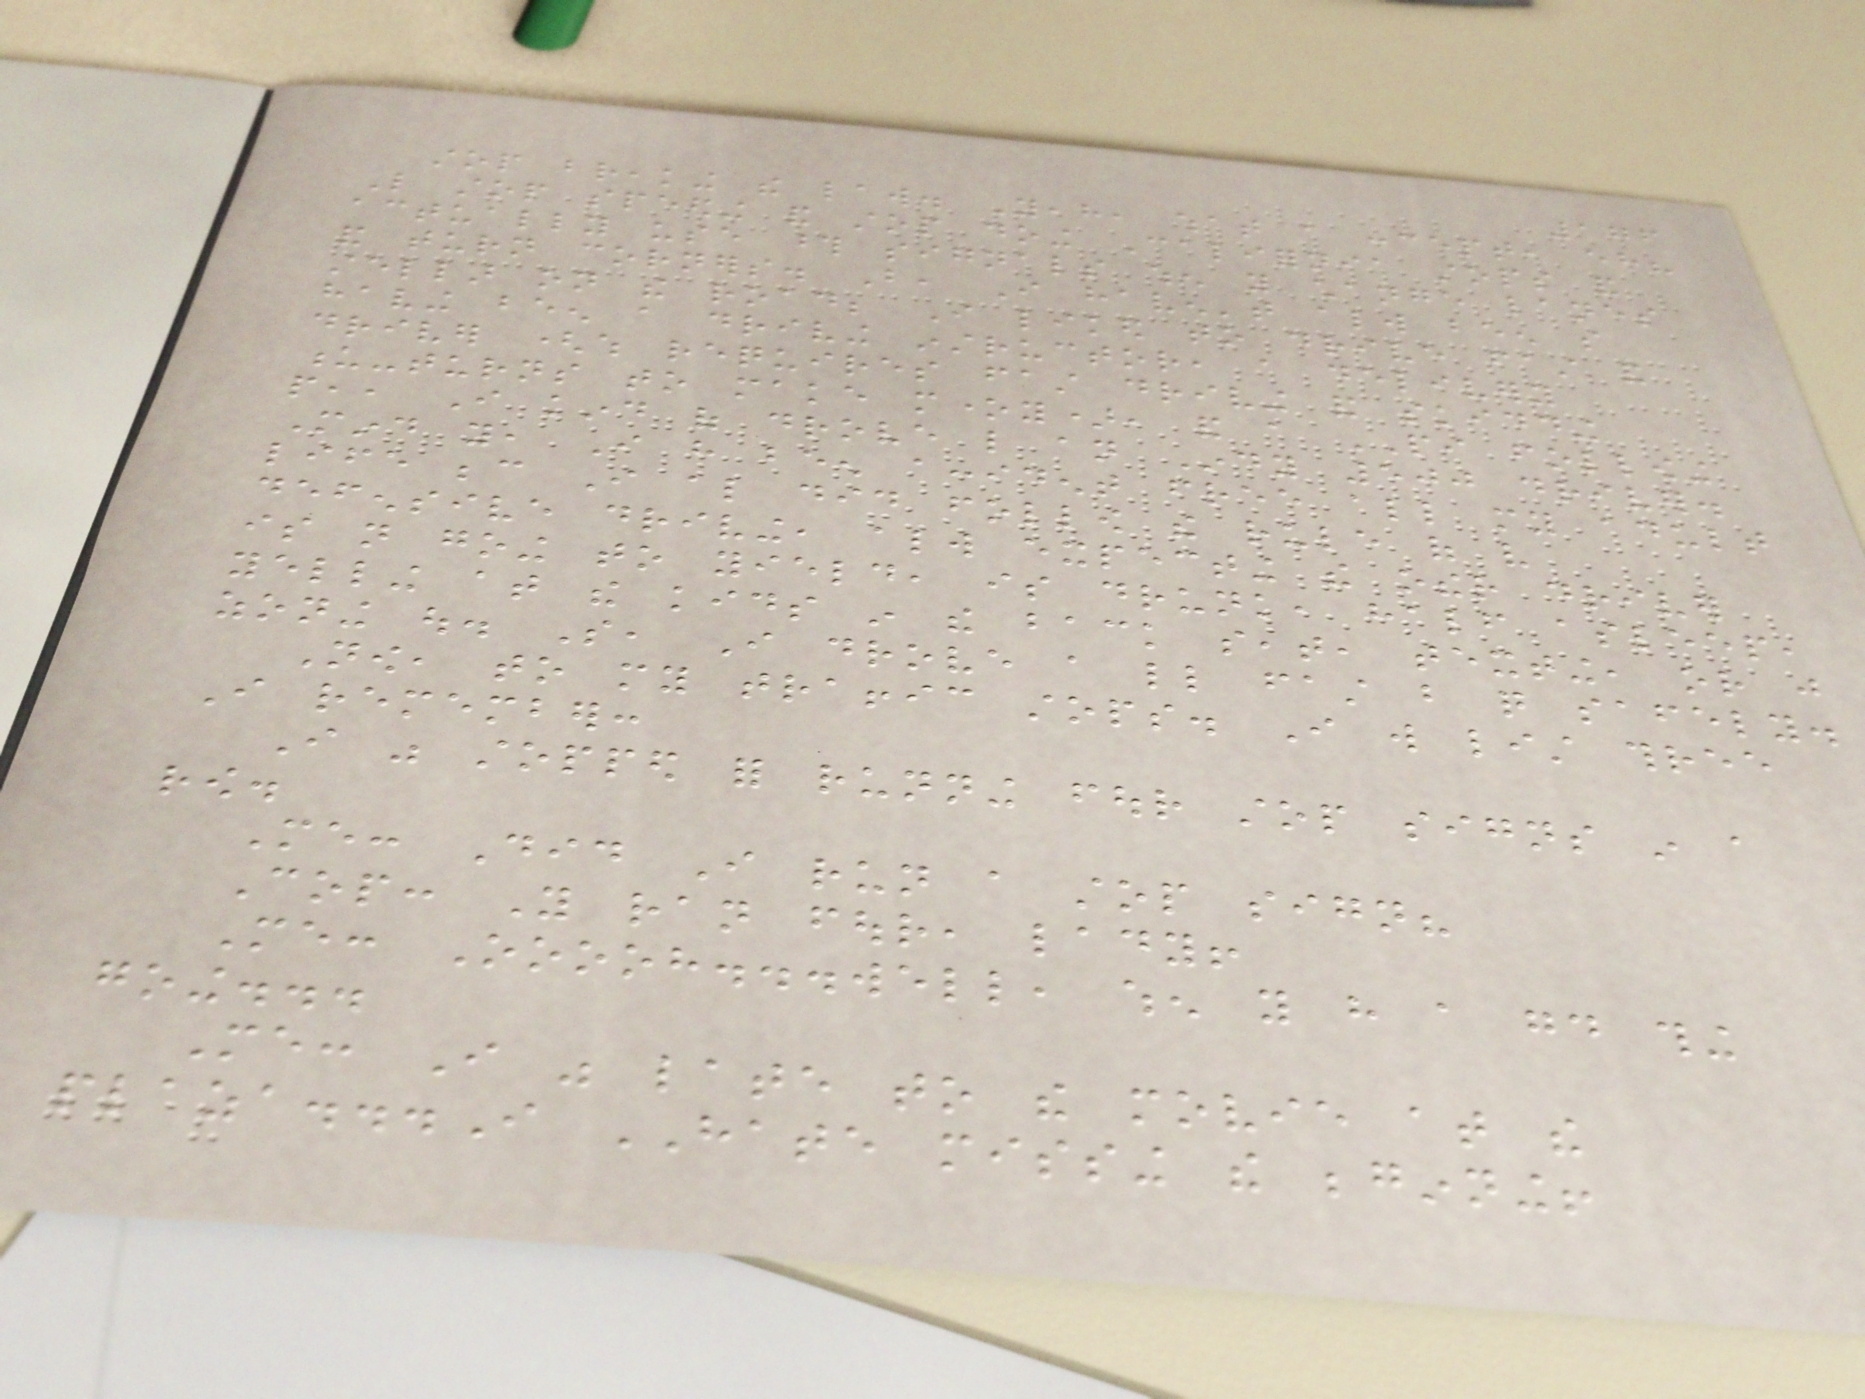176
stop breaking the law. Yeah, what a concept, eh?
Like stop speeding and stop doing California stops and
actually use those signals when you change lanes
and turn corners. But, I haven't always been so
stellar on the road; I liked to drive fast and
having been a driving instructor, a delivery
driver (which requires fast driving and skidding
u-turns to make money), and a PI following
people,, I kind of drove like an Indy 500 driver.
Mind you, I have been accident free all my adult
life because I also did follow the rule of very
defensive driving, always expecting the other driver
is not going to yield, is drunk, half asleep,
yelling at the kids in the back seat, texting, or just
zoning out. So, I drove a little fast but quite safely.
Now, to my traffic stops. I will list three
I remember:
I was stopped for running four stop signs in a
row.
Me: Did I run a stop sign?
Cop: You ran four, lady!
Me: Ooooh...well, when you have a good thing
going...
Me: I was late to the movie at the
plaza...I HATE missing the beginning!
